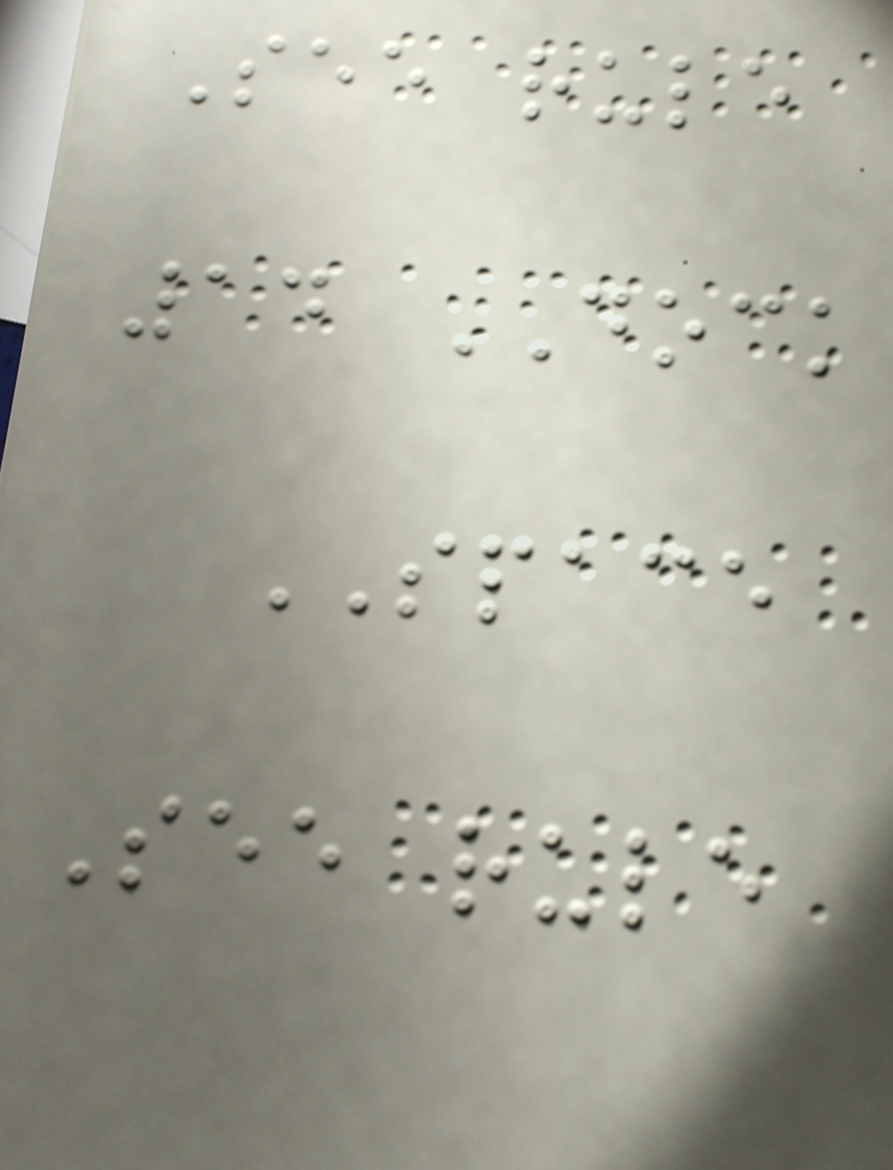See rule
14 DOCK
SPACE
See rule
